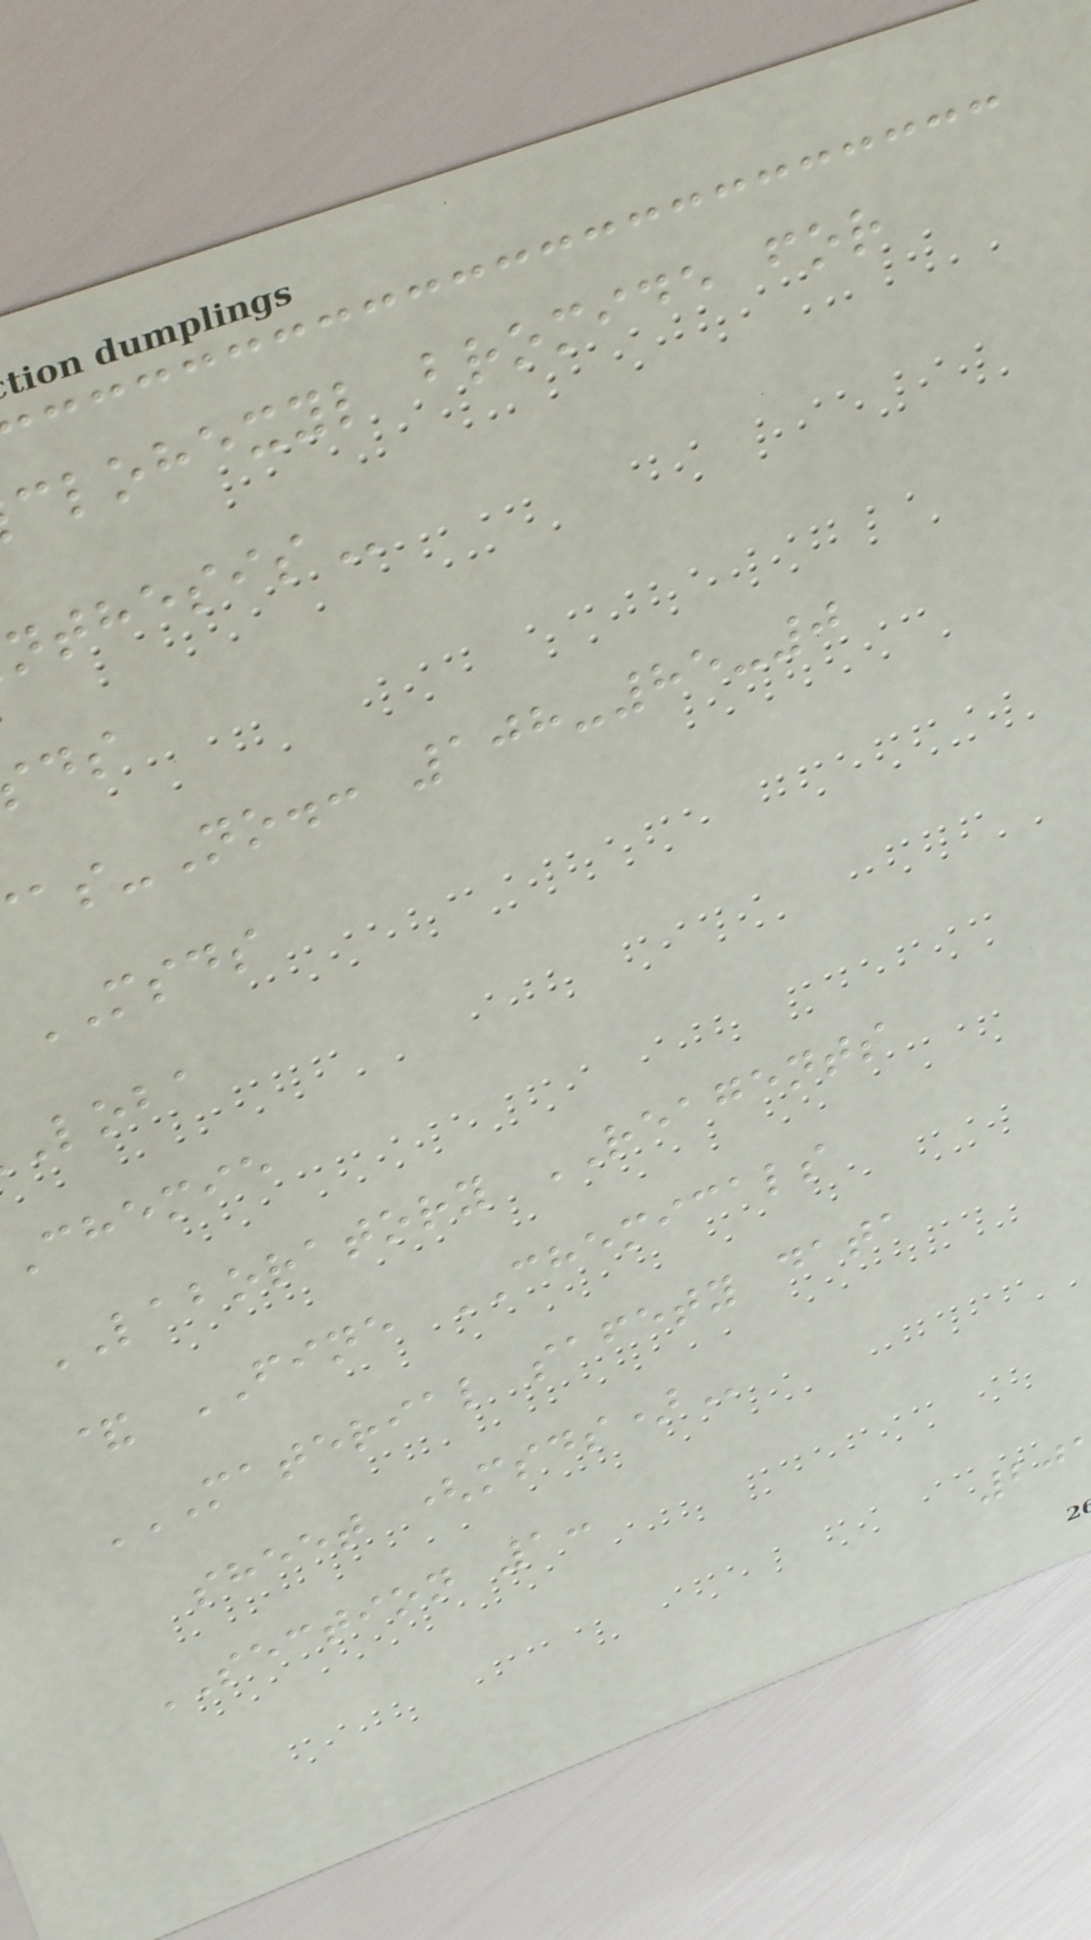clohexyl bromide for
-No.: 108-85-0
MSDS
loba
chemie
LABORATORY REAGENTS
& FINE CHEMICALS
MATERIAL SAFETY DATA
sheet
SECTION 1:
